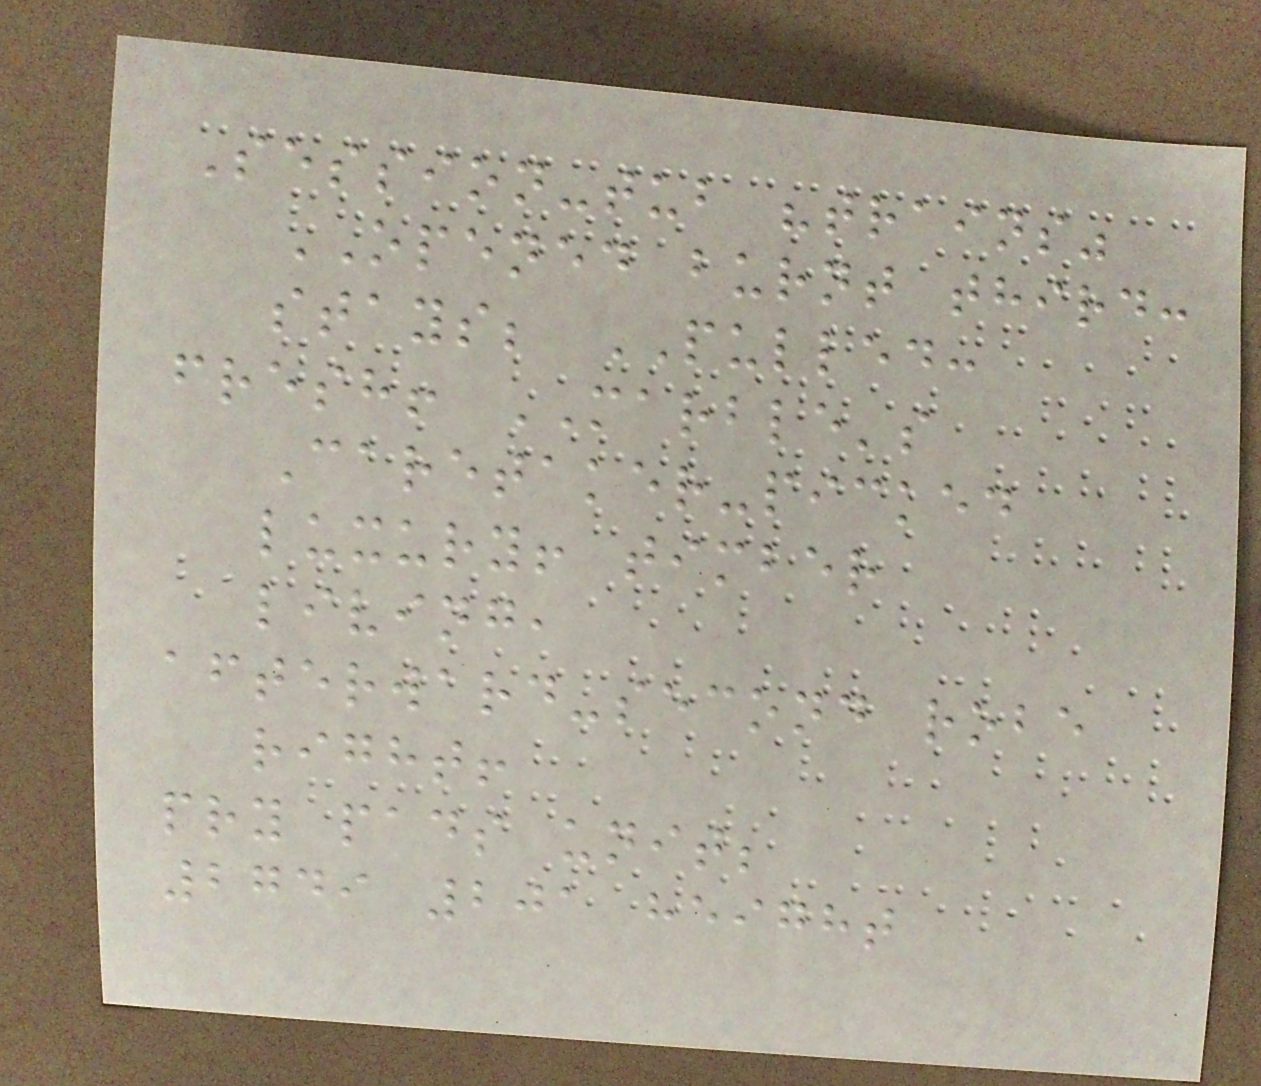Session-tub "trains"
OPENED burnt third:
stays; PULLED:
fresh! MARBLE's
Caretaker-picked
luxury! timber
living,
afterward-second robe
right!
pry pads unit;
2749 201 height
